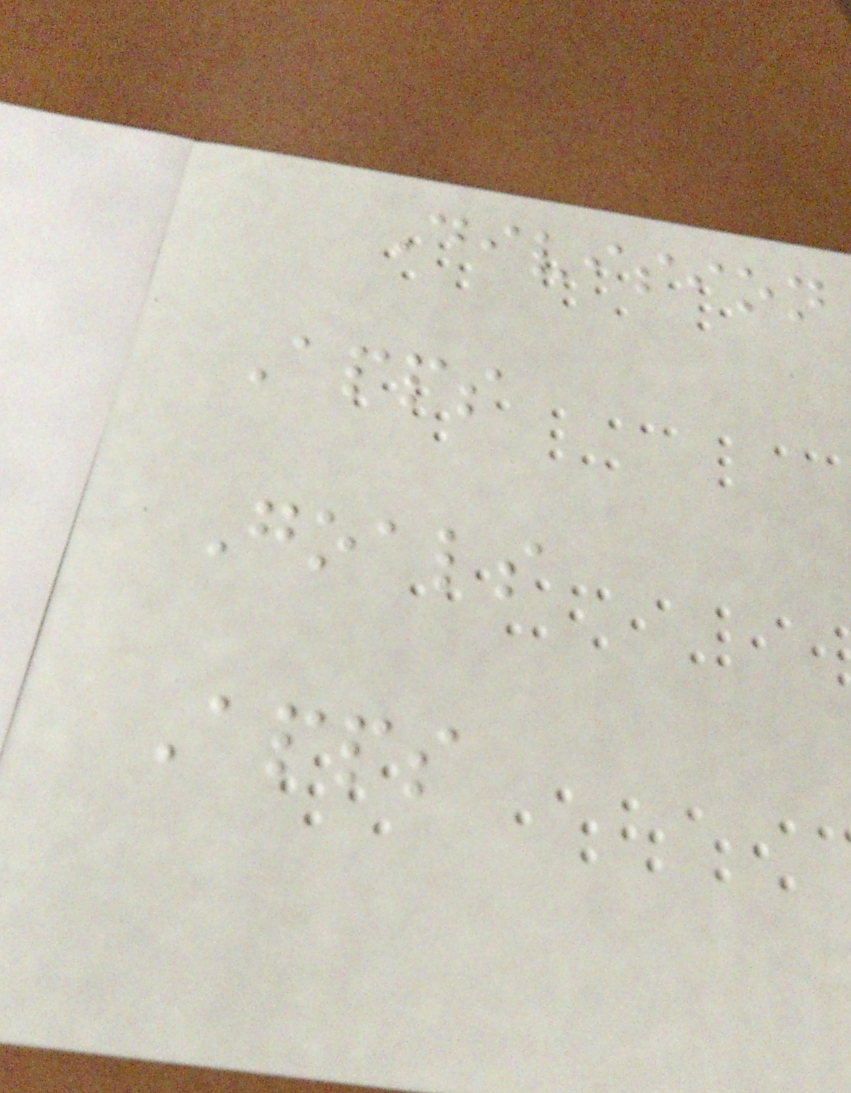Division
Apps
Goals
Apps
